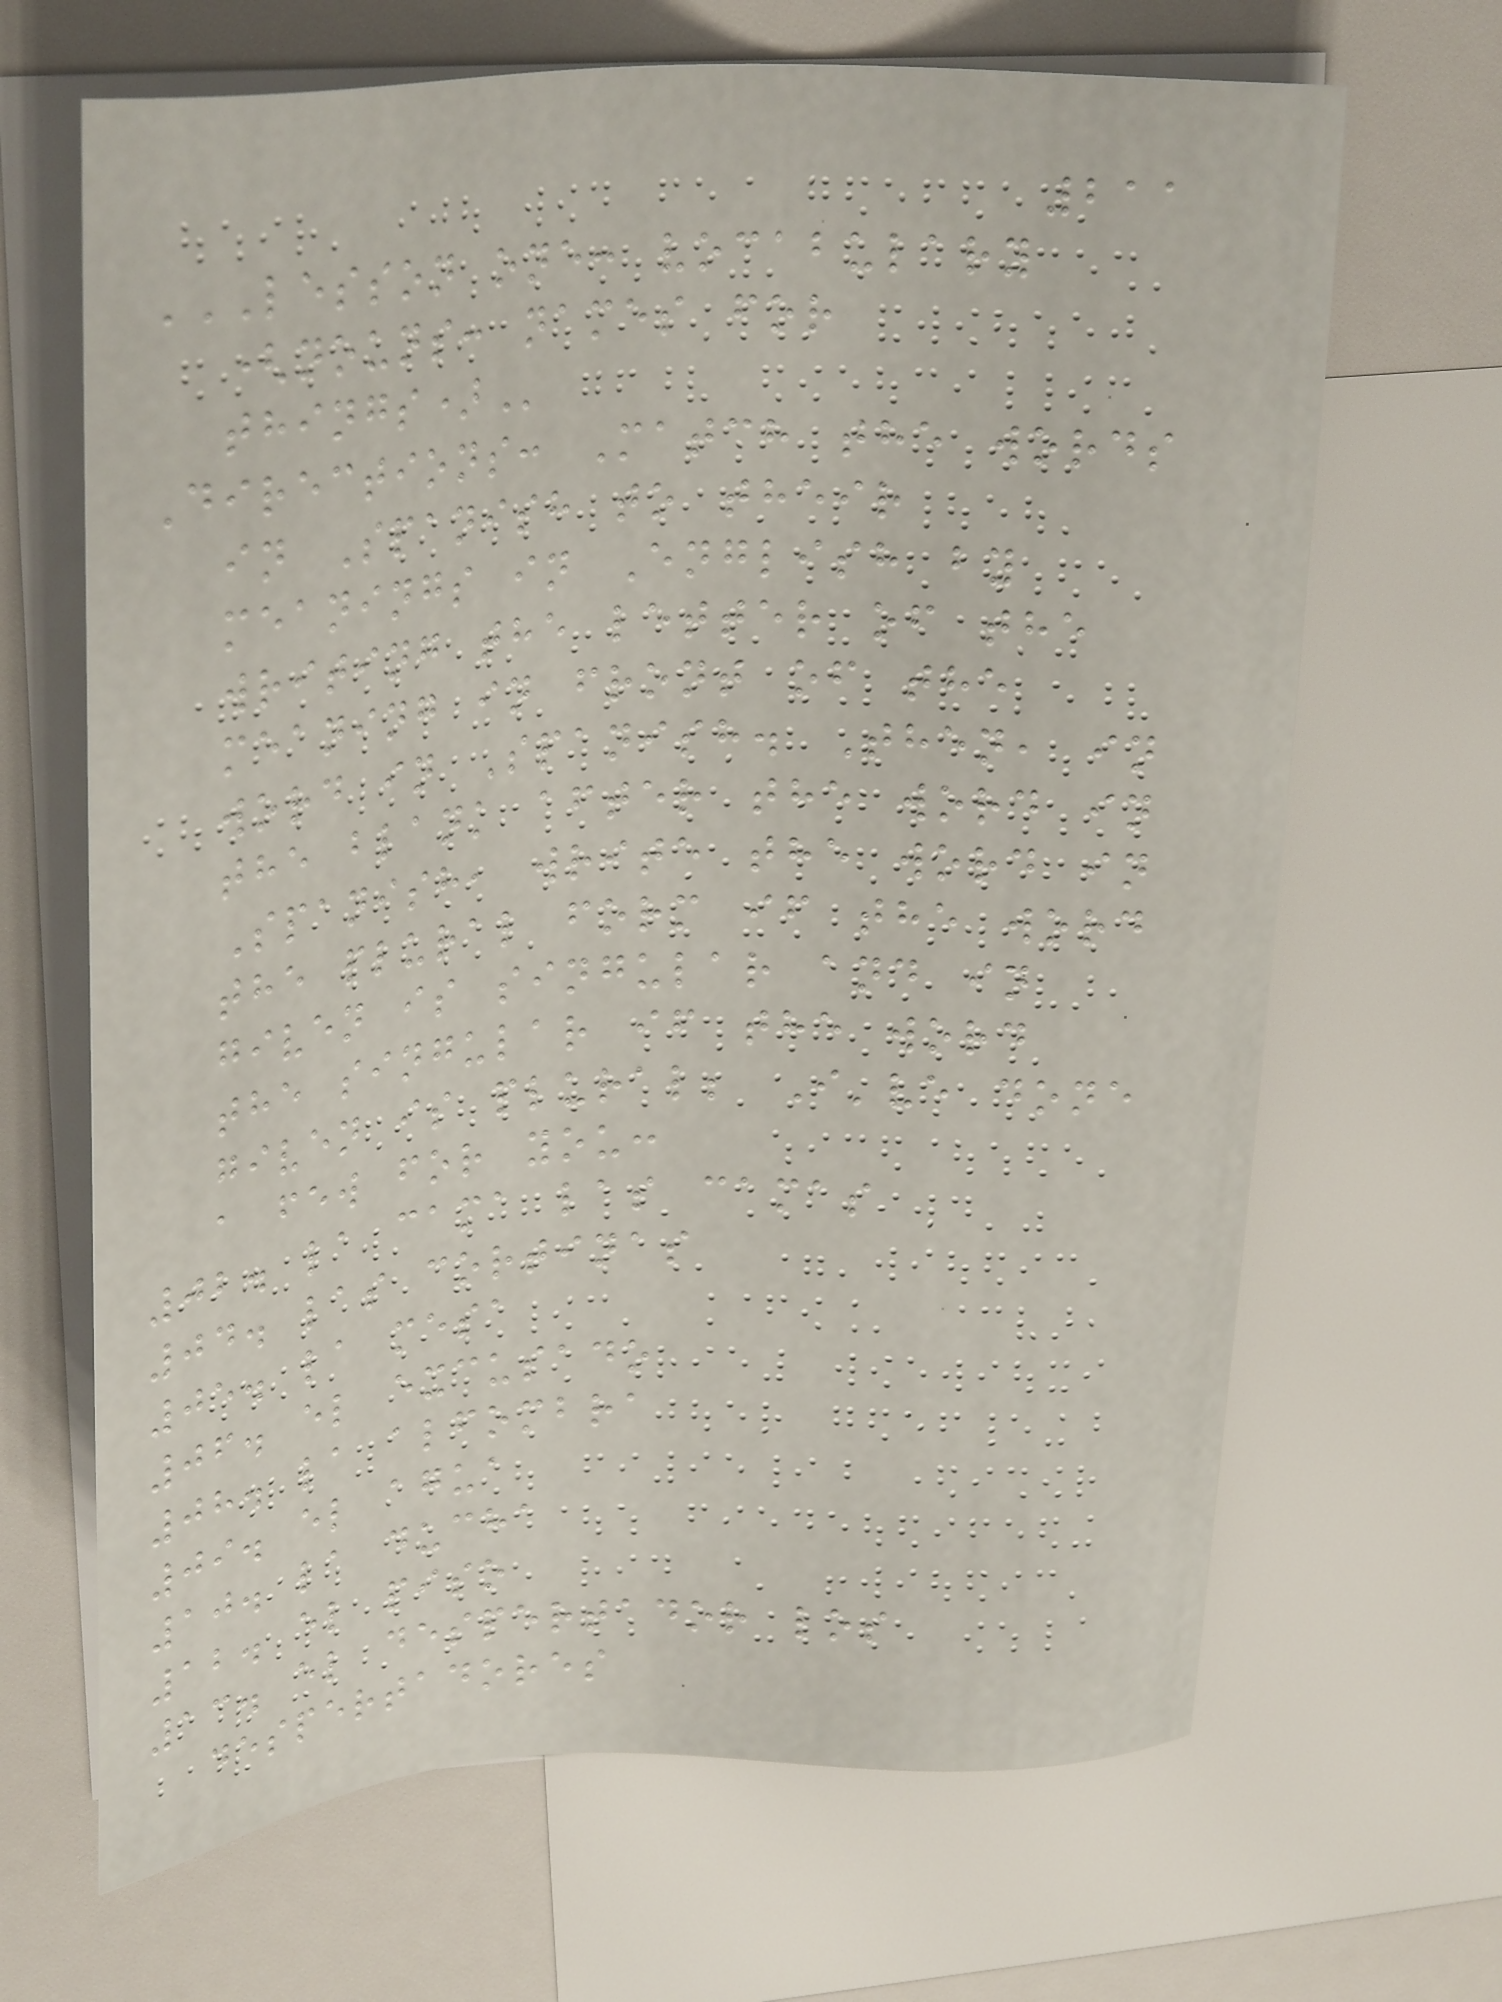211
LESSON ONE: VOCABULARY
(NOUNS: NAMES FOR
THINGS)
Directions: Match the words
in Spanish to their
meanings in English by
writing the letter of the
meaning in front of the
word in Spanish. Then, in
the blank after the word in
Spanish, write the word in
the plural form if the word
given is singular and in
the singular if the word
given is plural; I've done
a few for you:
02. la cama las camas
04. las cortinas
05. la mesa
06. el excusado
08. la alfombra
09. el agua
10. la ducha
12. el piso
13. el despertador los
despertadores
